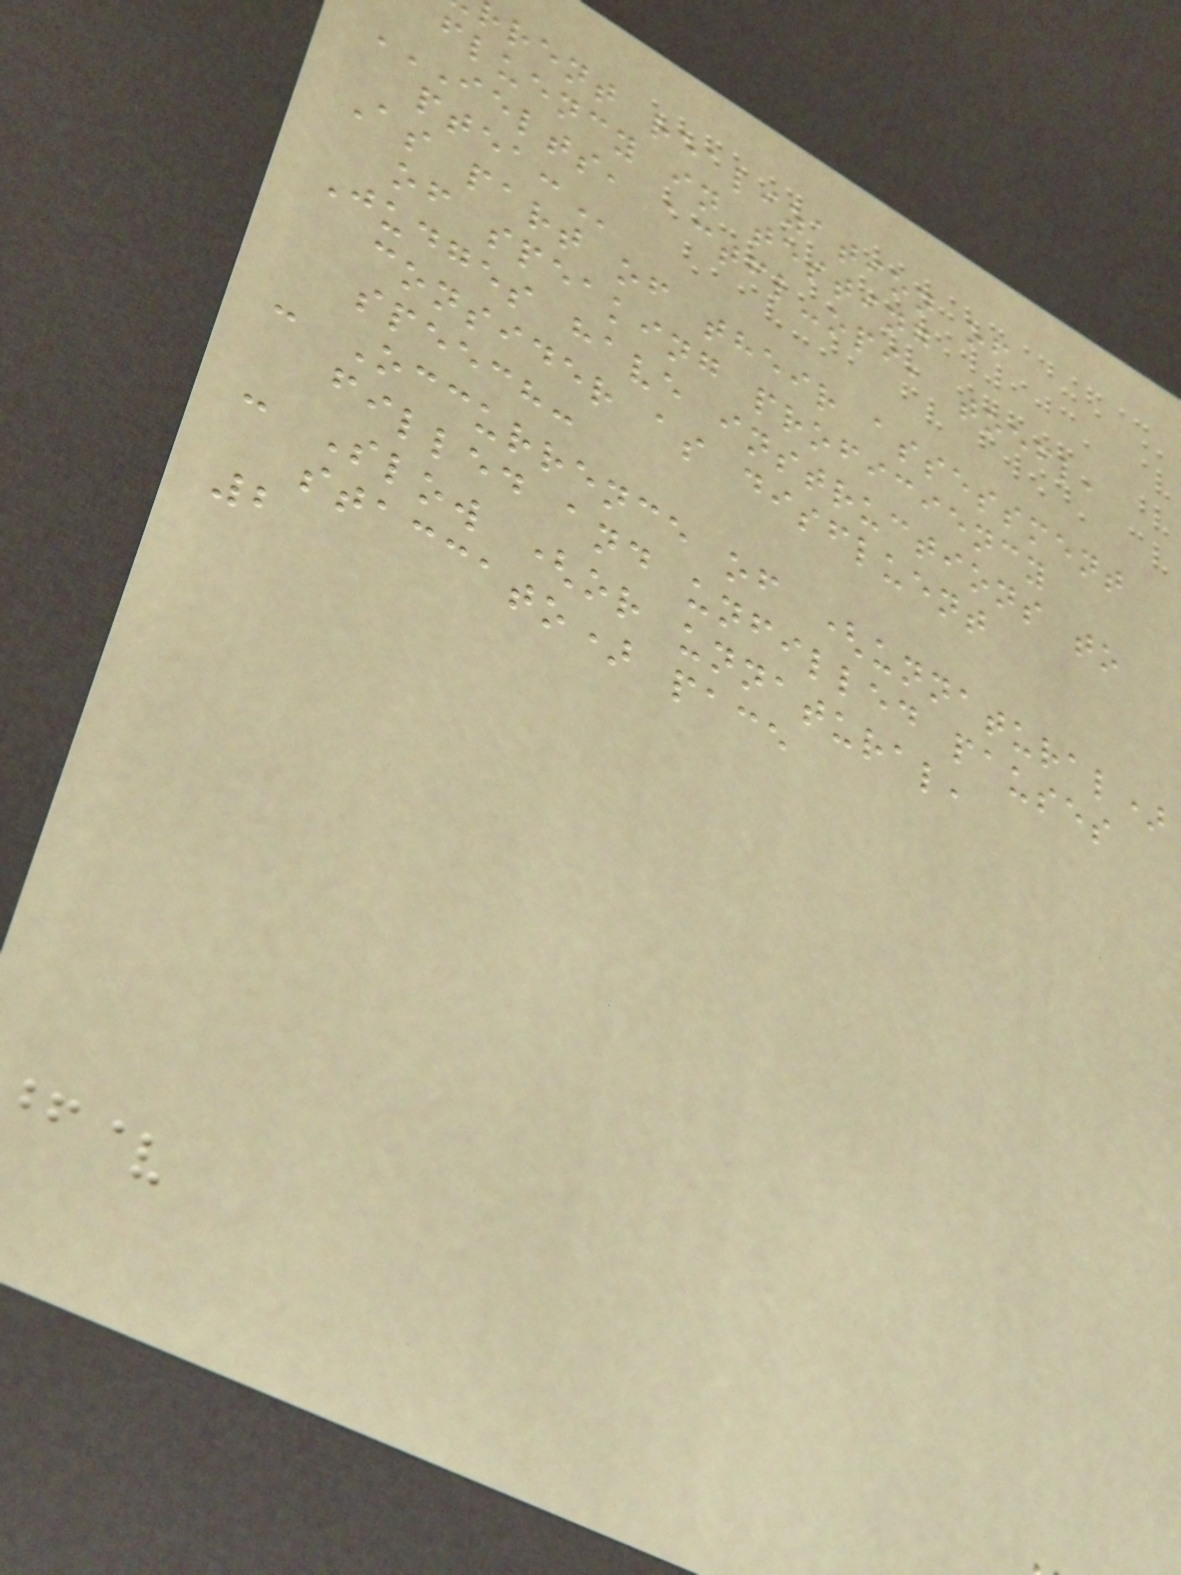rent realization of
fluency in testing
IELTS, ACTFL-OPI, TOEFL,
As part of their assessment
of speaking proficiency
Judges have instructions to
consider as disfluent
speech:
- Occurrence of (unnatural)
filled and unfilled pauses
- Slow (or unnatural,
staccato) pace
2
